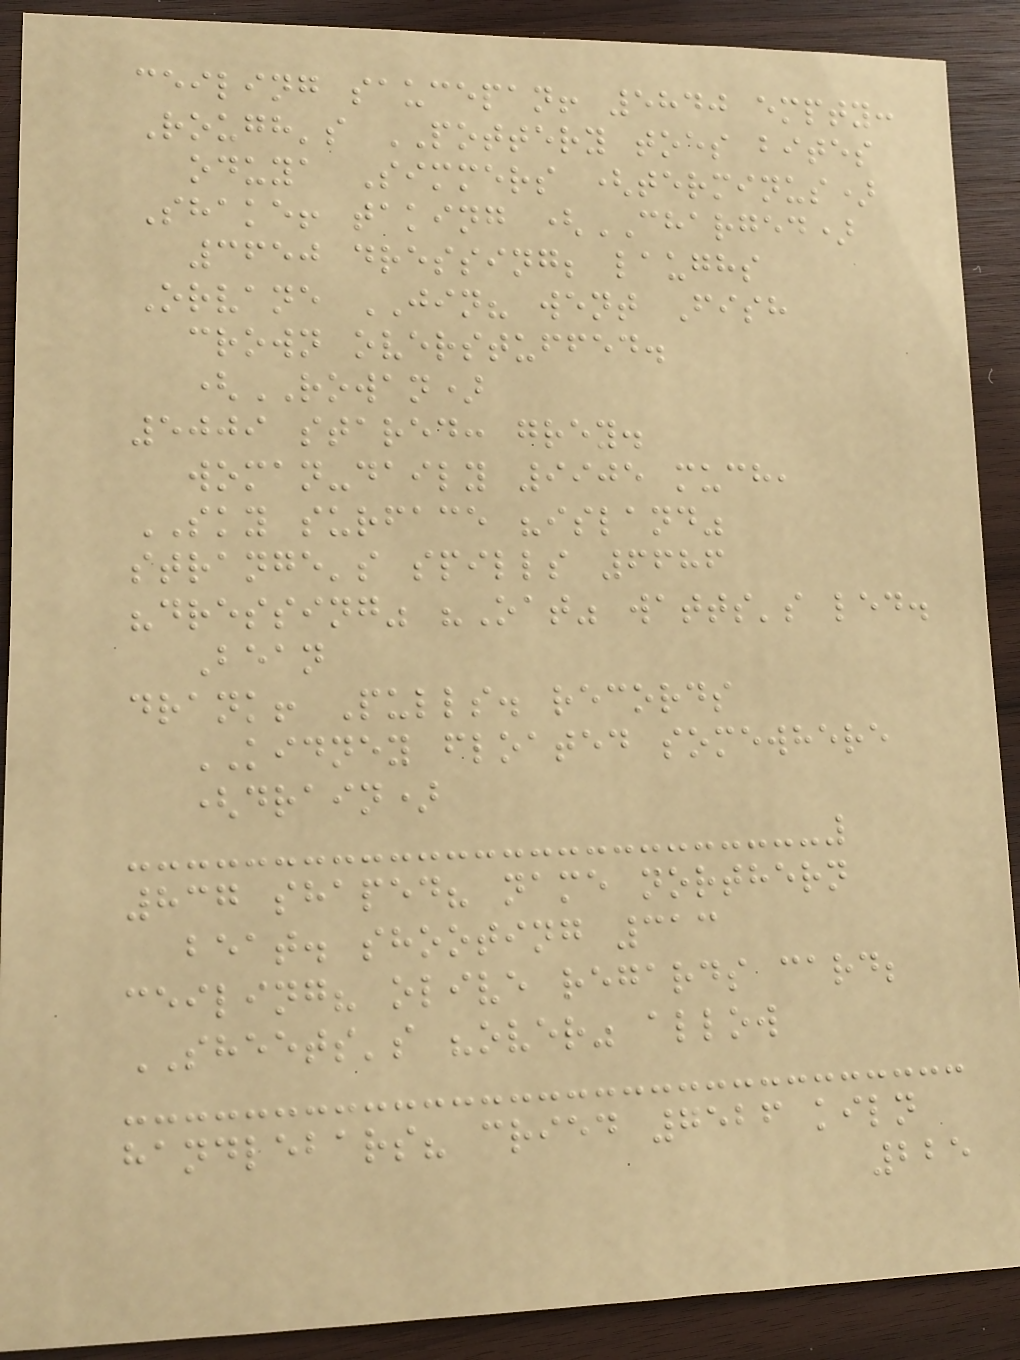ceiling saucepan! 5840 empty:
Rough's POTTERY toes bites
oduya Simmers (terminus)
Shake! taking (CHARGED)
3650 dressing; laughs
Orvane JIN? went Fish
crown overstuffed.
(ROWAN)
5009 stared: grey.
woman-daily 9905 much,
SKY surface "island"
strange's spills 6686
"dressing" "Oat" watts's led.
Bean
drank! Pulls. records
KIDNEY floated somewhere
(drain)
837 shaped? name northern
beat. shooting 313
ceiling? olive regards card;
SHEETS's "over" allow
handlebars? cried 7526 kiln
225
